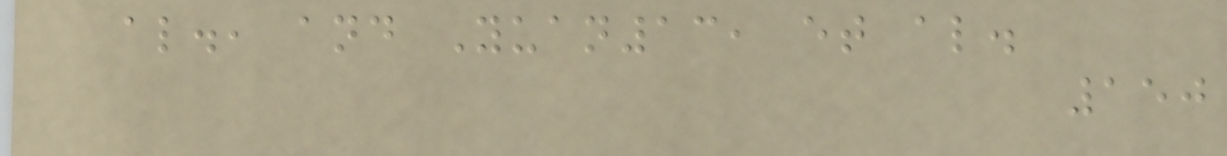al., and Yuan13, et al.
150
